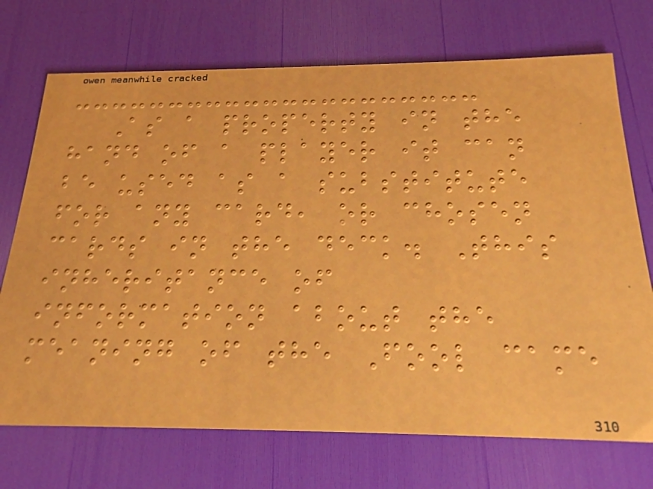As a property in the
hand of a player it can
be used as a substitute
for any card, or chosen
cards in the deck. This
inheritance of
information about the
meaning of the Fool came
